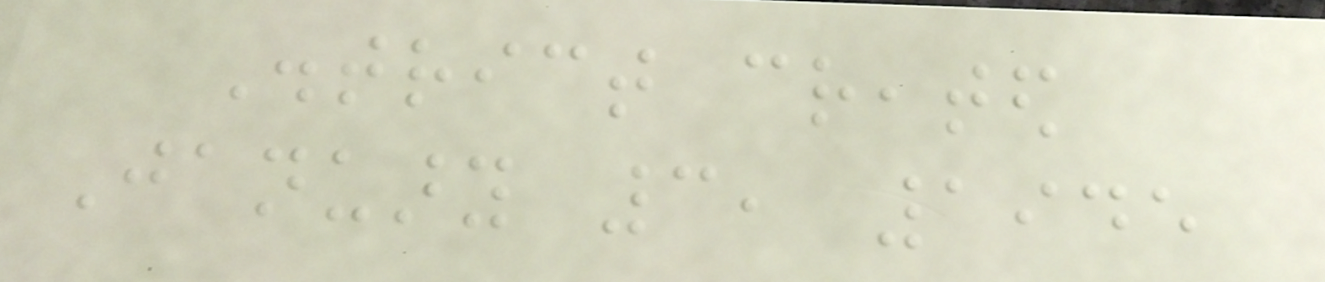District created
January 3, 1945
